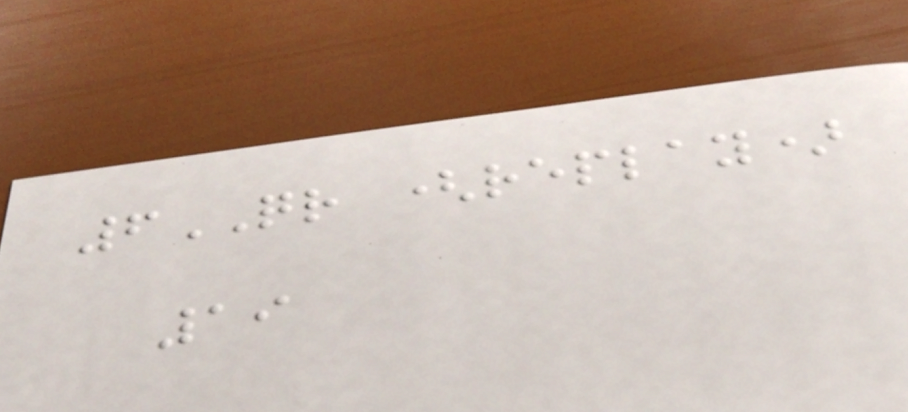6QR (replay)
19
